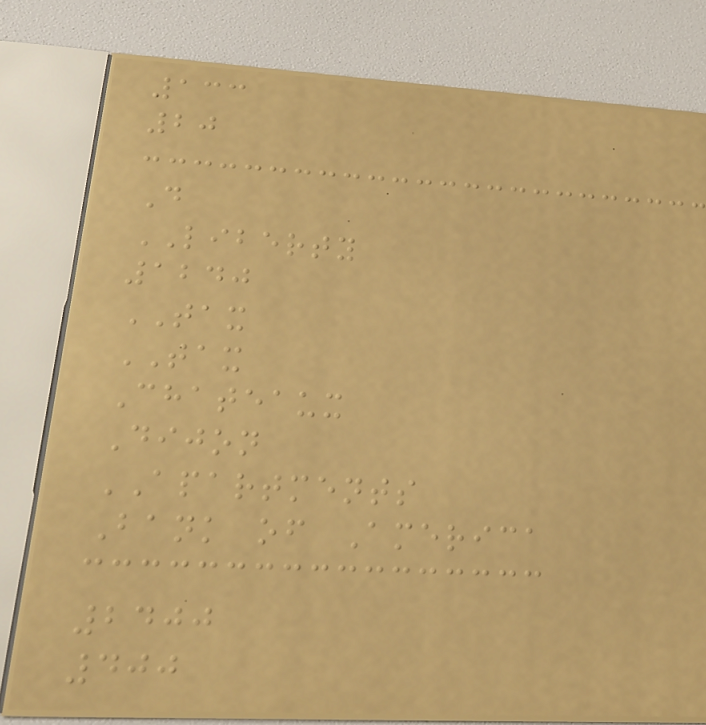133
20
D
LIBERTY
1240
TAX
TAX
Chateaux
Dijon
APARTMENTS
Bank of America
2400
400
